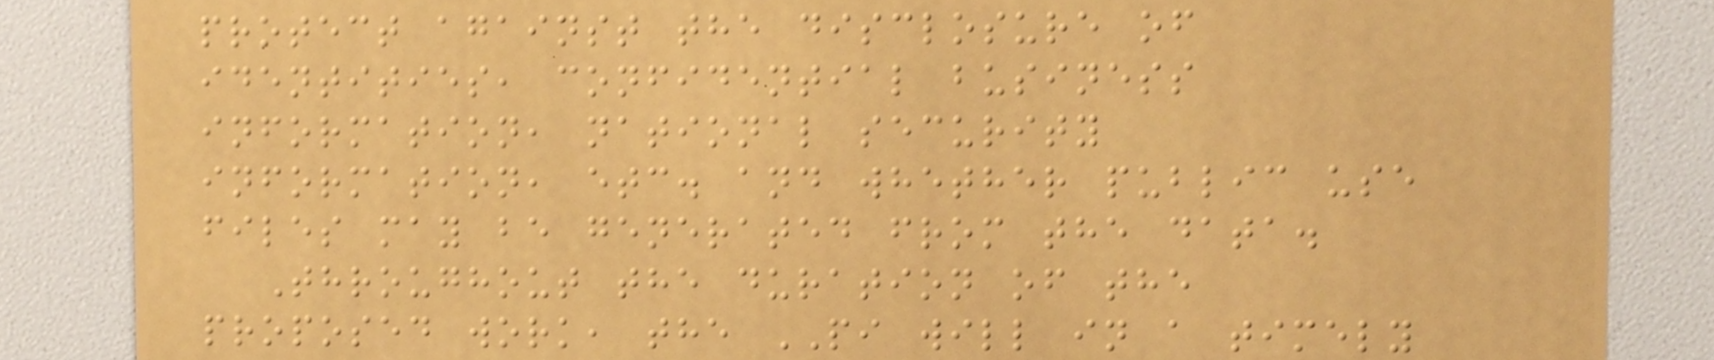protect against the disclosure of
identities, confidential business
information, national security
information, etc. and whether public use
files may be generated from the data.
Throughout the duration of the
proposed work, the PI will in a timely
